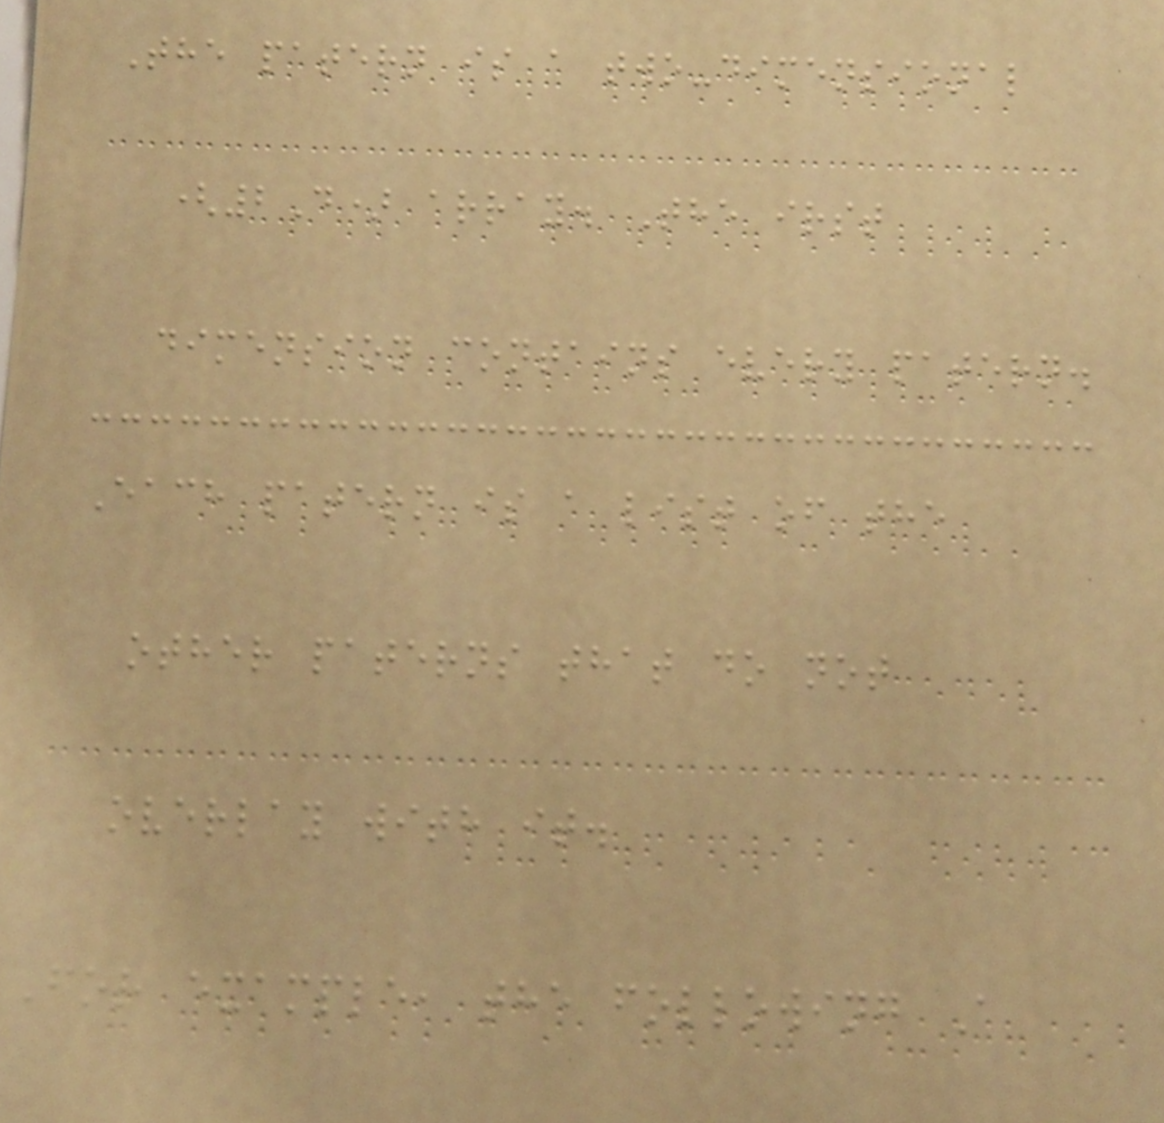The patern is a two-dimensional
(2D) array. The irst
dimension contains every patern.
Each patern is a list of the
other paterns that do not
overlay with it.
For example, the following A
